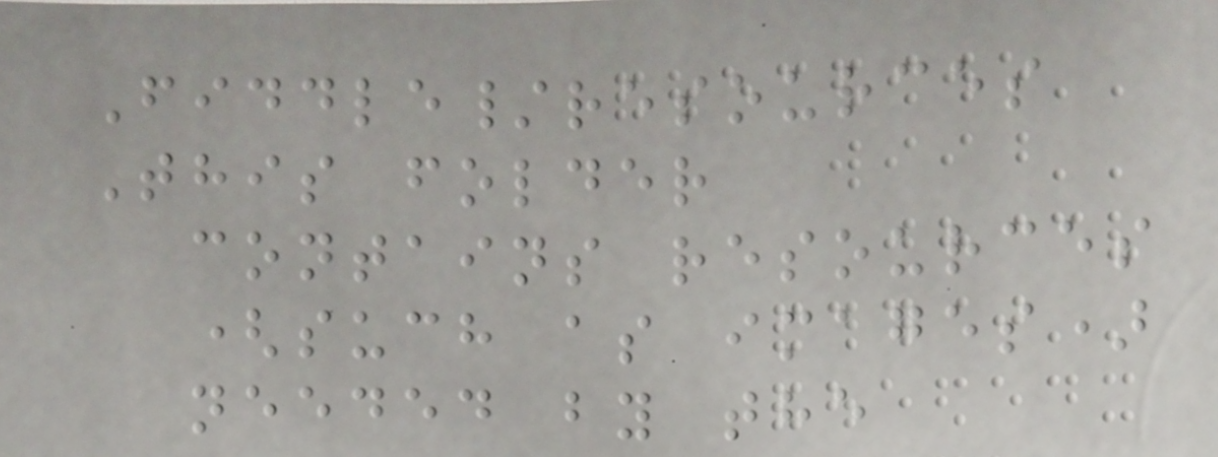Fiddle/resources
This folder
contains resources
(such as images)
needed by the
